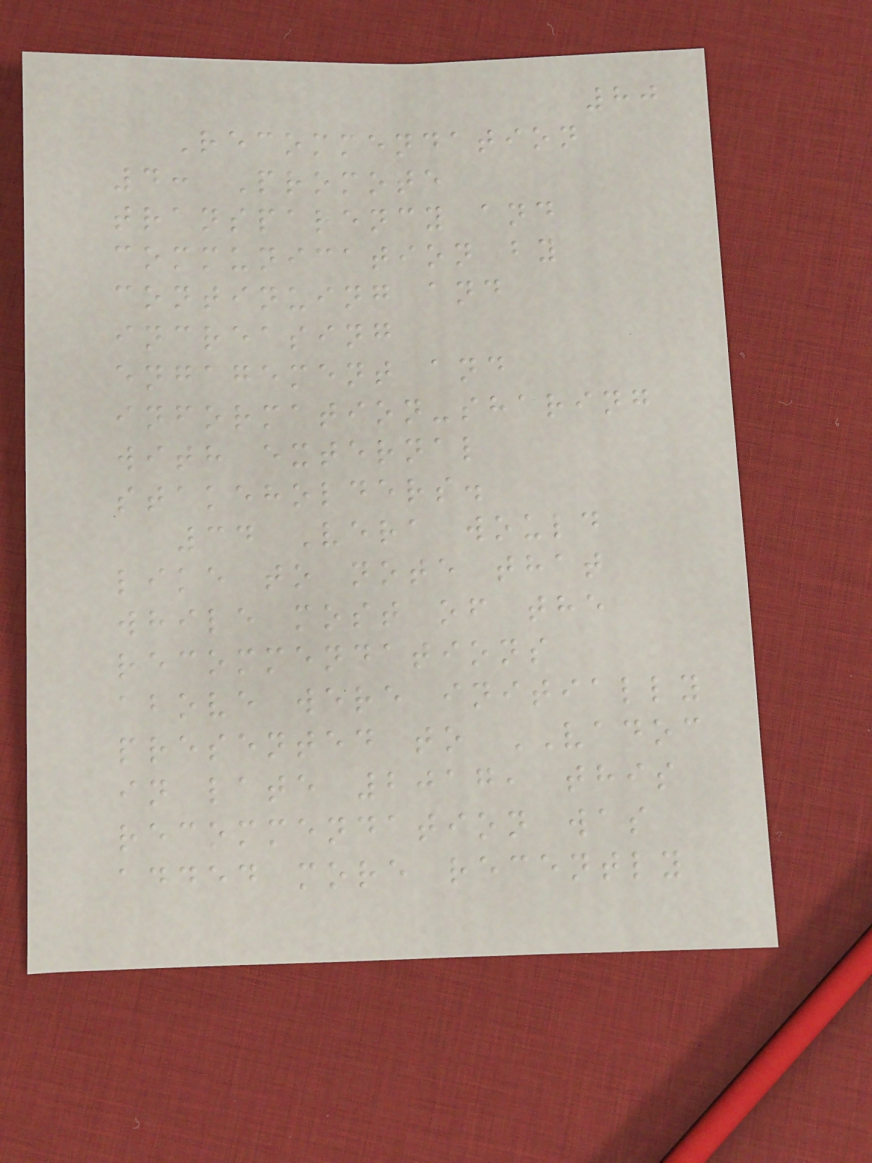80
Recommendation
4: Promote
transparency and
communication by
continuing and
increasing
engagement and
information-sharing
with external
stakeholders.
34 Vera would
like to note that
while most of the
recommendations
above were initially
presented to VADOC
in late 2017, this
recommendation was
added more recently
